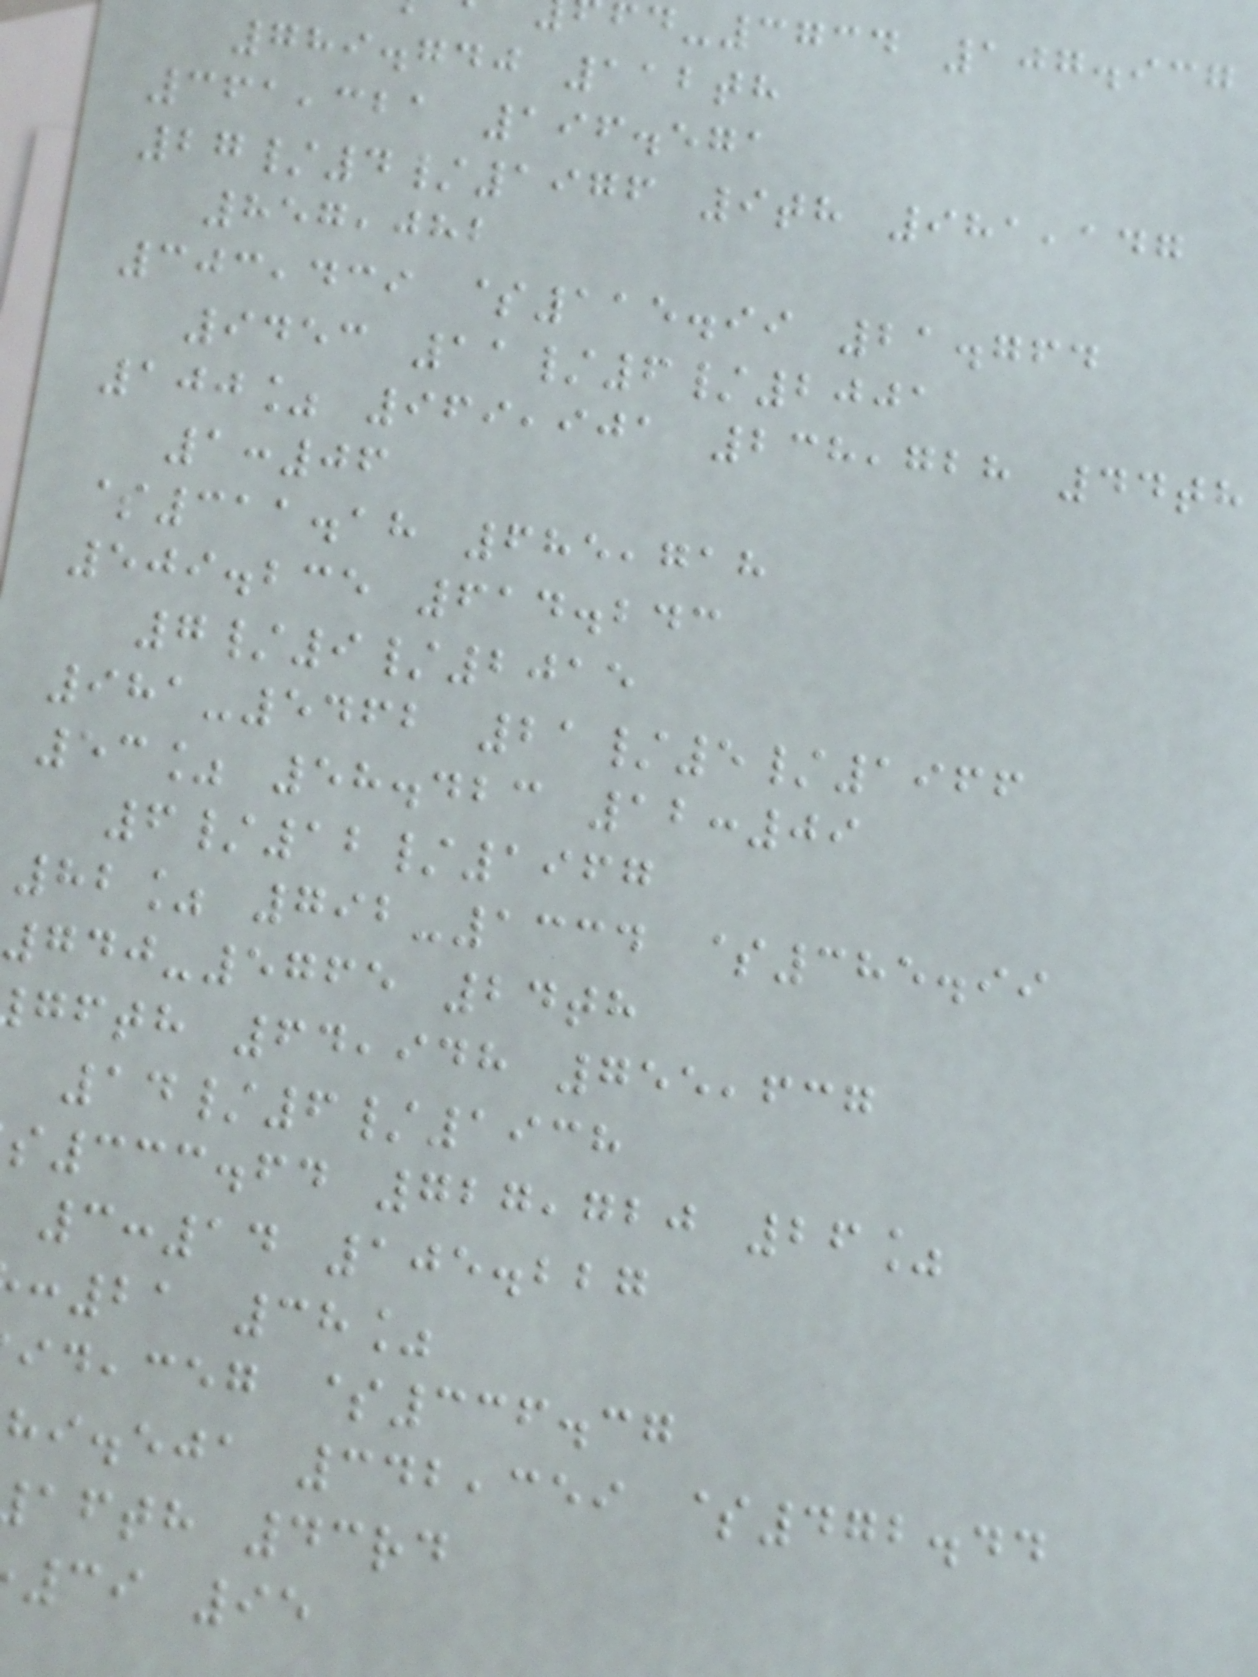-3734 107.937
789.740 112th
361,321 196.571
27/4/1976 9th 981,147
857,082
303,439 $115.99 21.764
9453 11/6/2001
100% 969,901 238,728 44th
1:06
$311.18 685,718
509.235 614.243
7/9/2015
981-5462 21/5/1966
53% 58.423 12:09
6/12/1967
82% 792-1334 $385.99
740-5765 24th
gfth 64,948 755,637
14/6/1938
333.64 727,720 26%
3:14 105.227
:21 38%
,ceg $336.37
hi.eja 342,359 $472.44
afth 43rd
39 95
